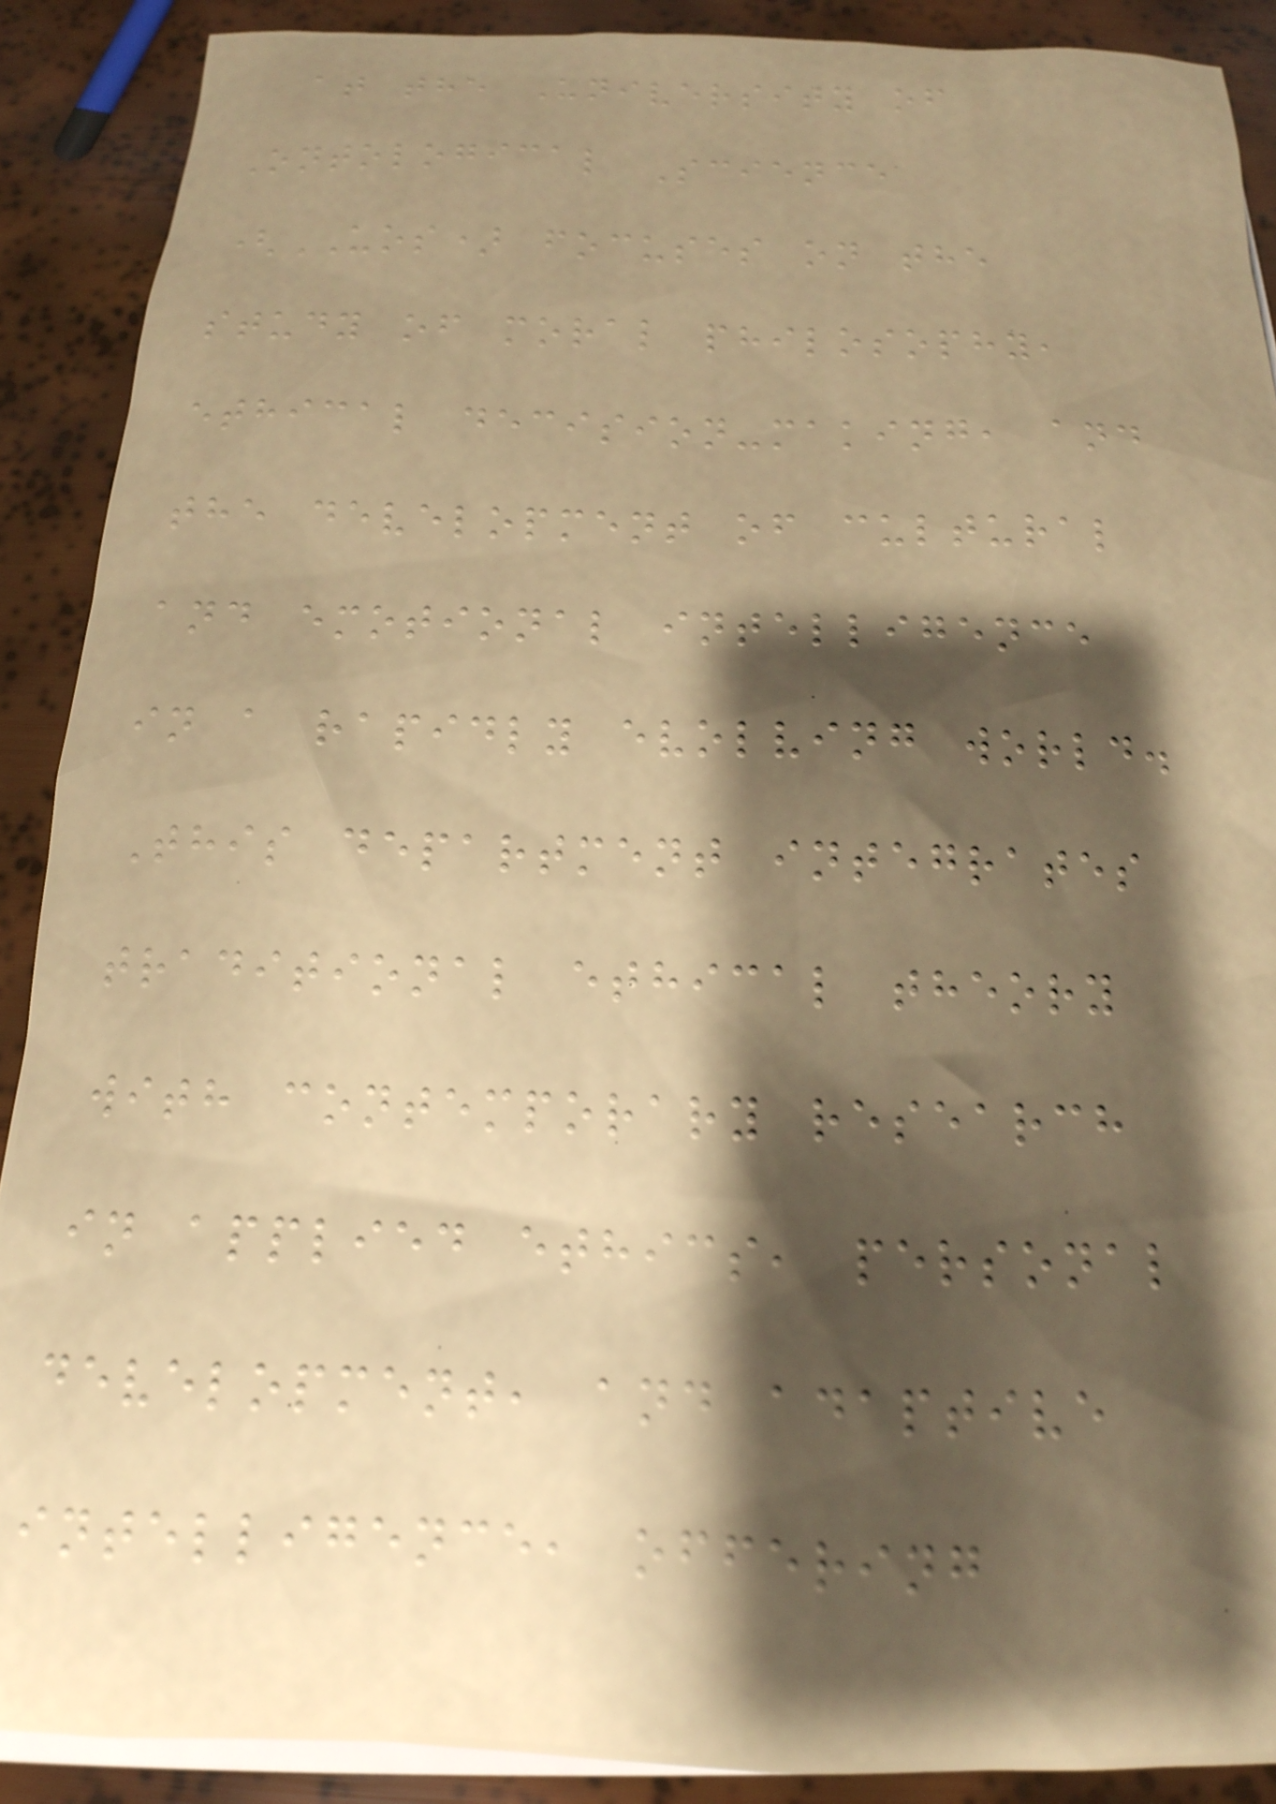at the University of
Ontological Science
(UOS) focuses on the
study of moral philosophy,
ethical decision-making, and
the development of cultural
and emotional intelligence
in a rapidly evolving world.
This department integrates
traditional ethical theory
with contemporary research
in applied ethics, personal
development, and adaptive
intelligence, offering
